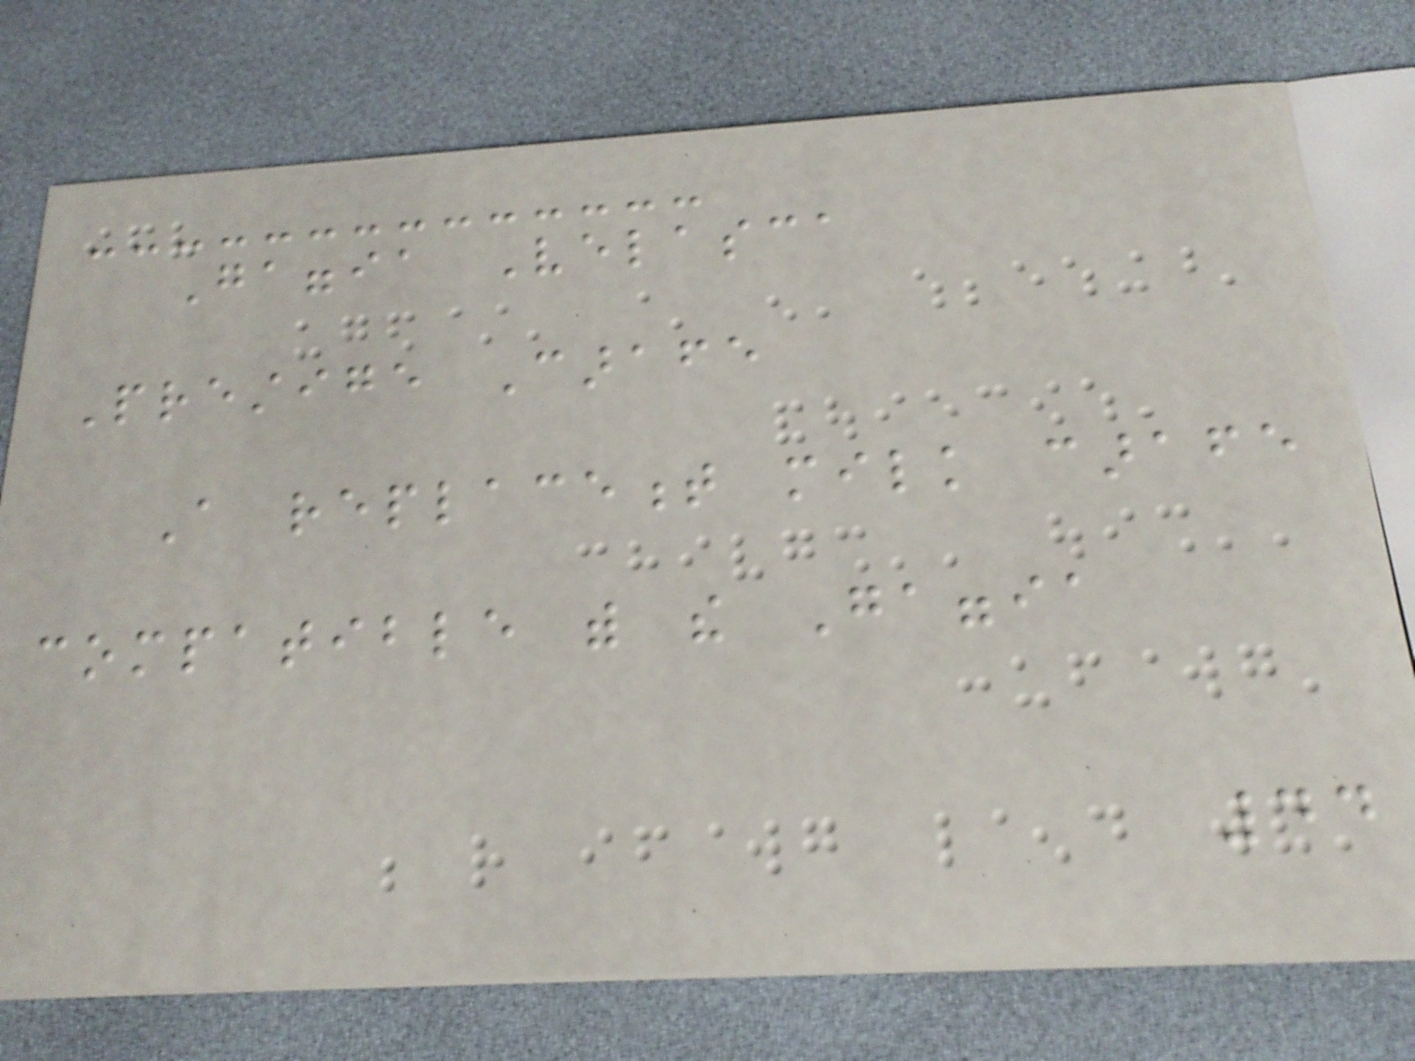Gaggia Velasca
Prestige Carafe
A replacement milk carafe
compatible with the Gaggia
44
